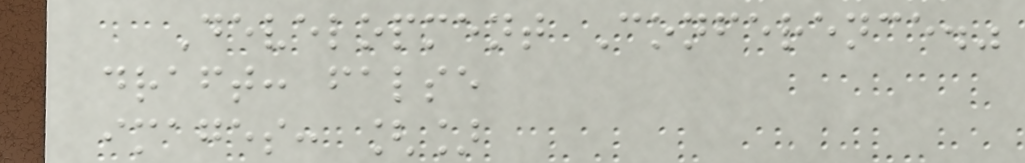Development Conference."
draft: false
images: []
